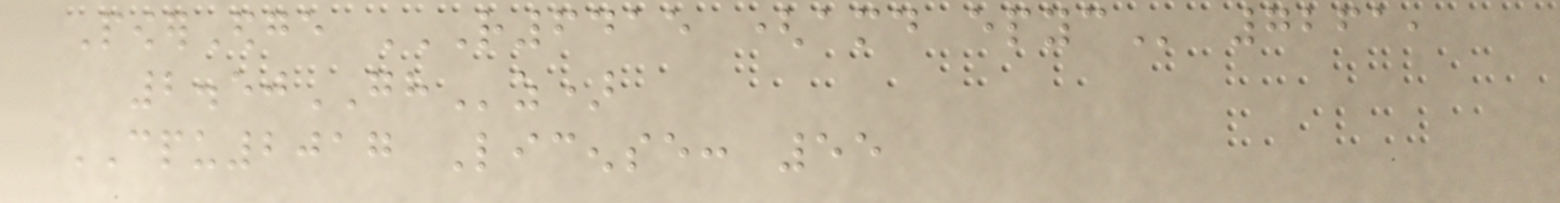PowerEdge R6415 (AMD EPYC 7261,
2.50GHz)
CPU2017 License: 55
